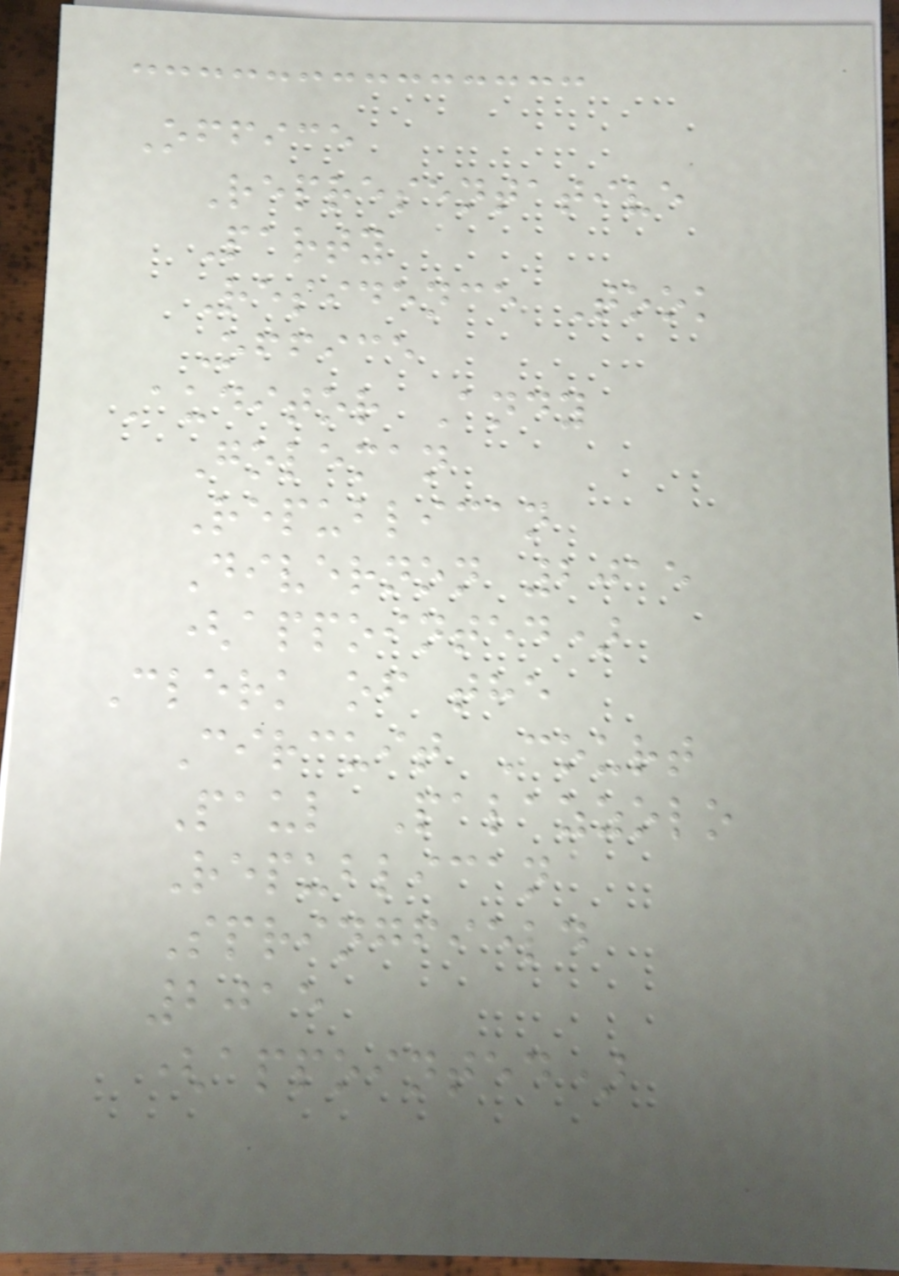Office
Representative
Party
Residence Took
Office
Auditor Andy
Goleman
Republican
Divernon 2015
(appointed)
Clerk of the
Circuit Court
Paul Palazzolo
Republican
Springfield
2015
(appointed)
